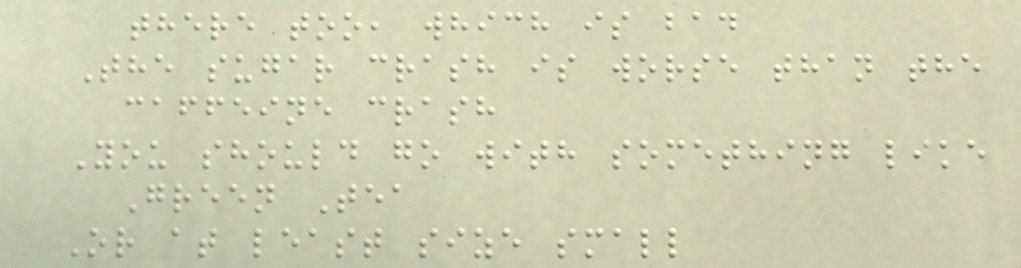there too, which is bad
The sugar crash is worse than the
caffeine crash
You should go with something like
Green Tea
Or at least size small
